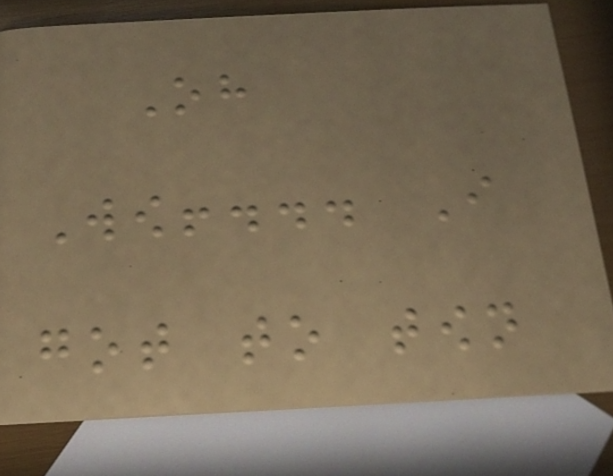Oh
Wow!... I
got to town
